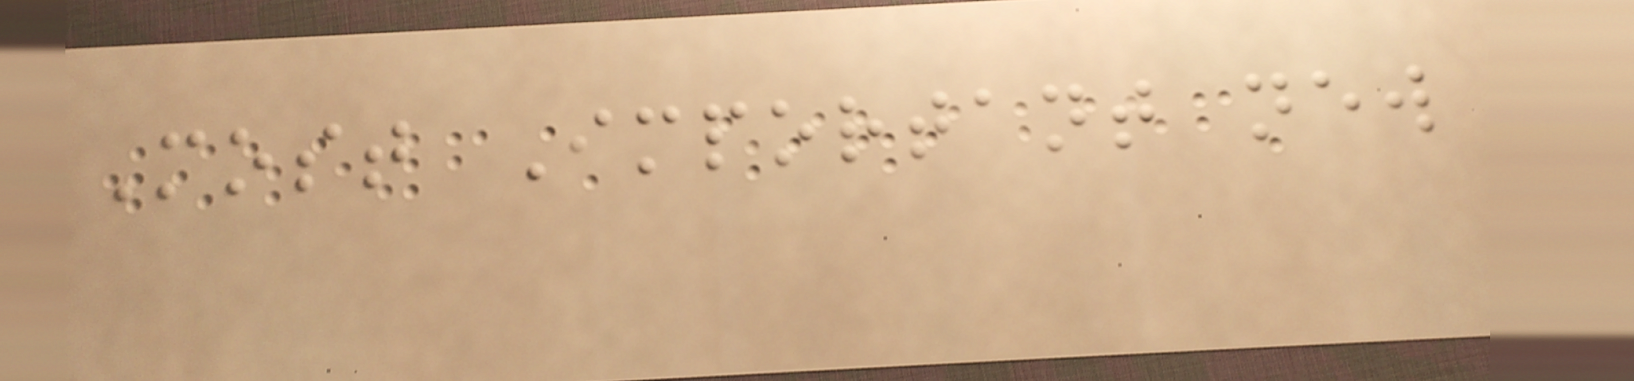Most Important new
